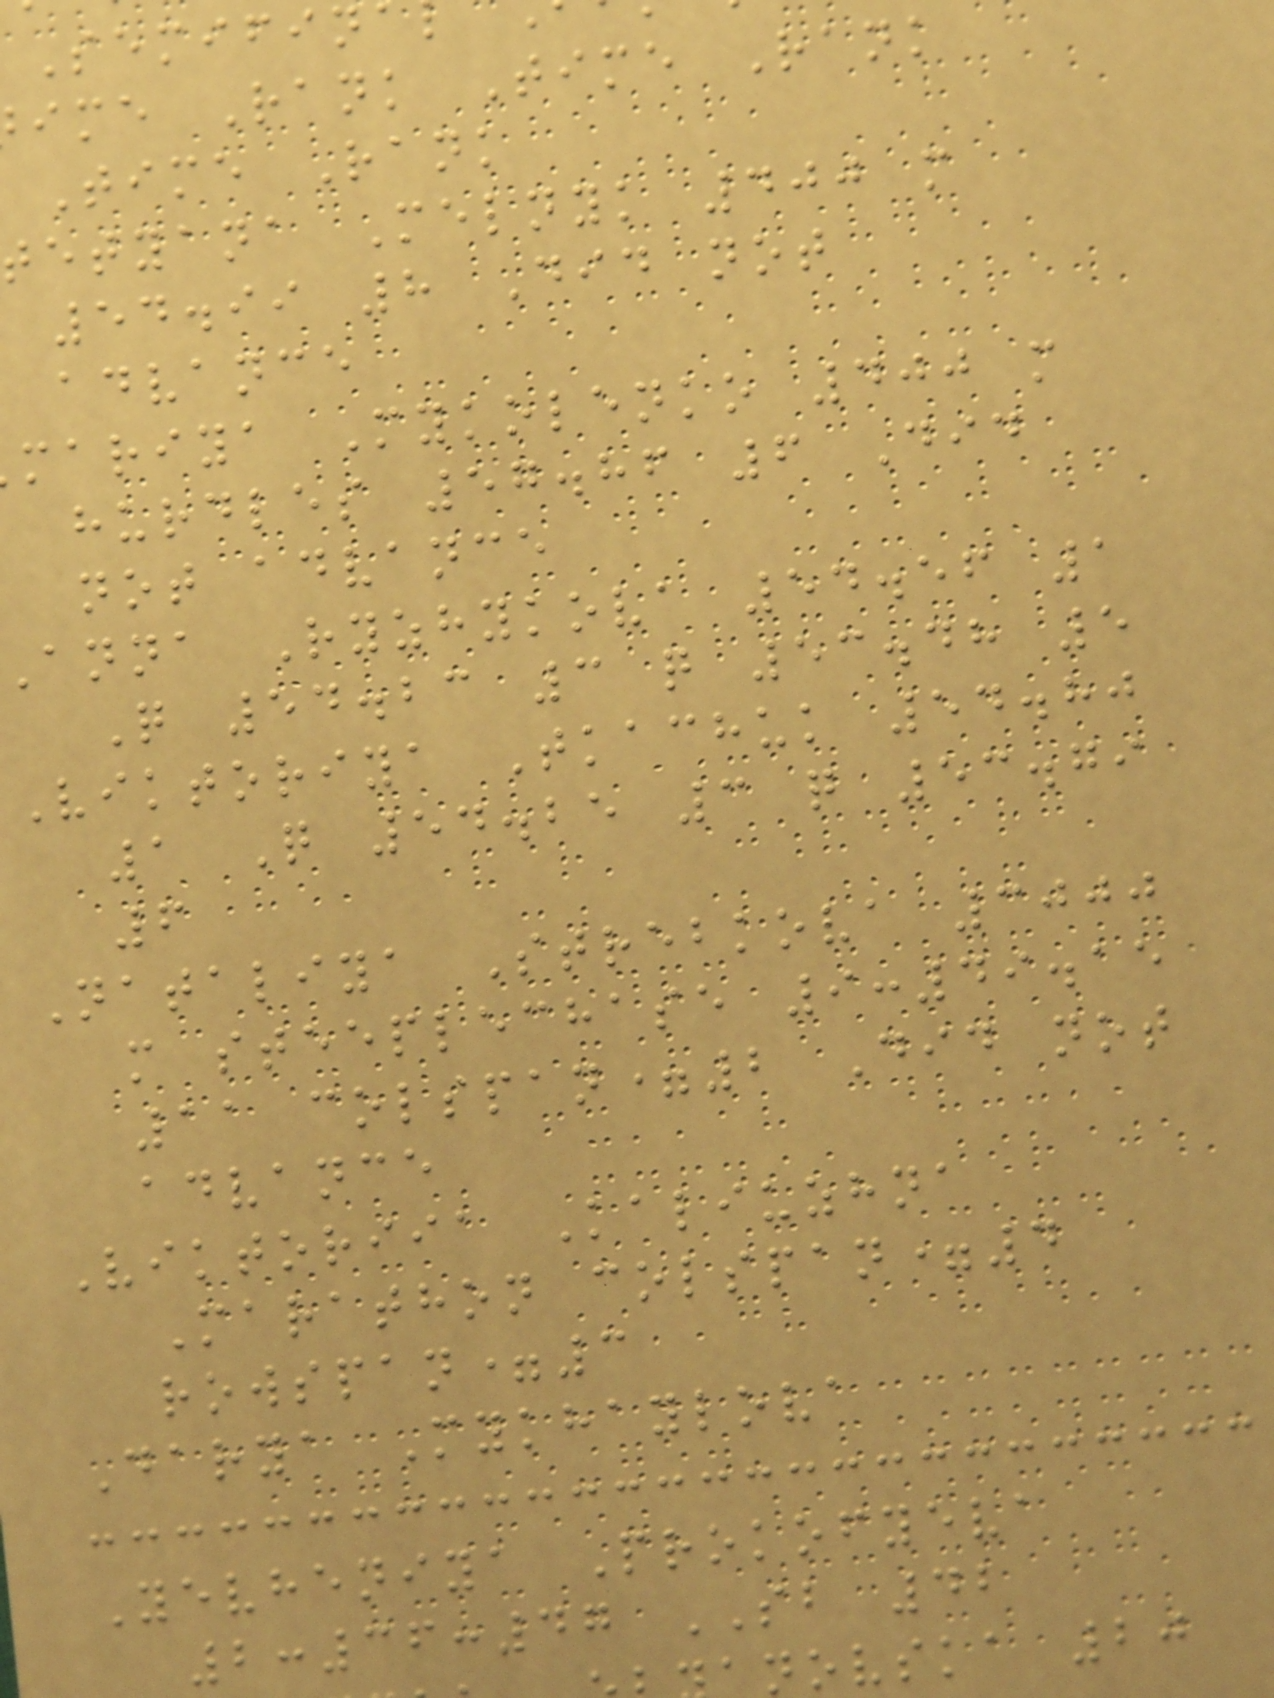Semifin
ime Rank Time Rank
Time Rank
tetyana Melnyk 400 m
54.99 8 Did not
advance
mariya Mykolenko 400 m
hurdles 57.86 6 Did
not advance
anna Ryzhykova 54.56 1
Q 54.23 3 q 53.48 5
Viktoriya Tkachuk 54.80
1 Q 54.25 3 q 53.79
6
Nataliya Strebkova 3000
m steeplechase 9:49.15
11 colspan=2 Did not
advance
Viktoriia Kaliuzhna
Marathon colspan=4
rowspan=3
Darya Mykhaylova
Yevheniya Prokofyeva
2:36:47 SB 42
novska 20
